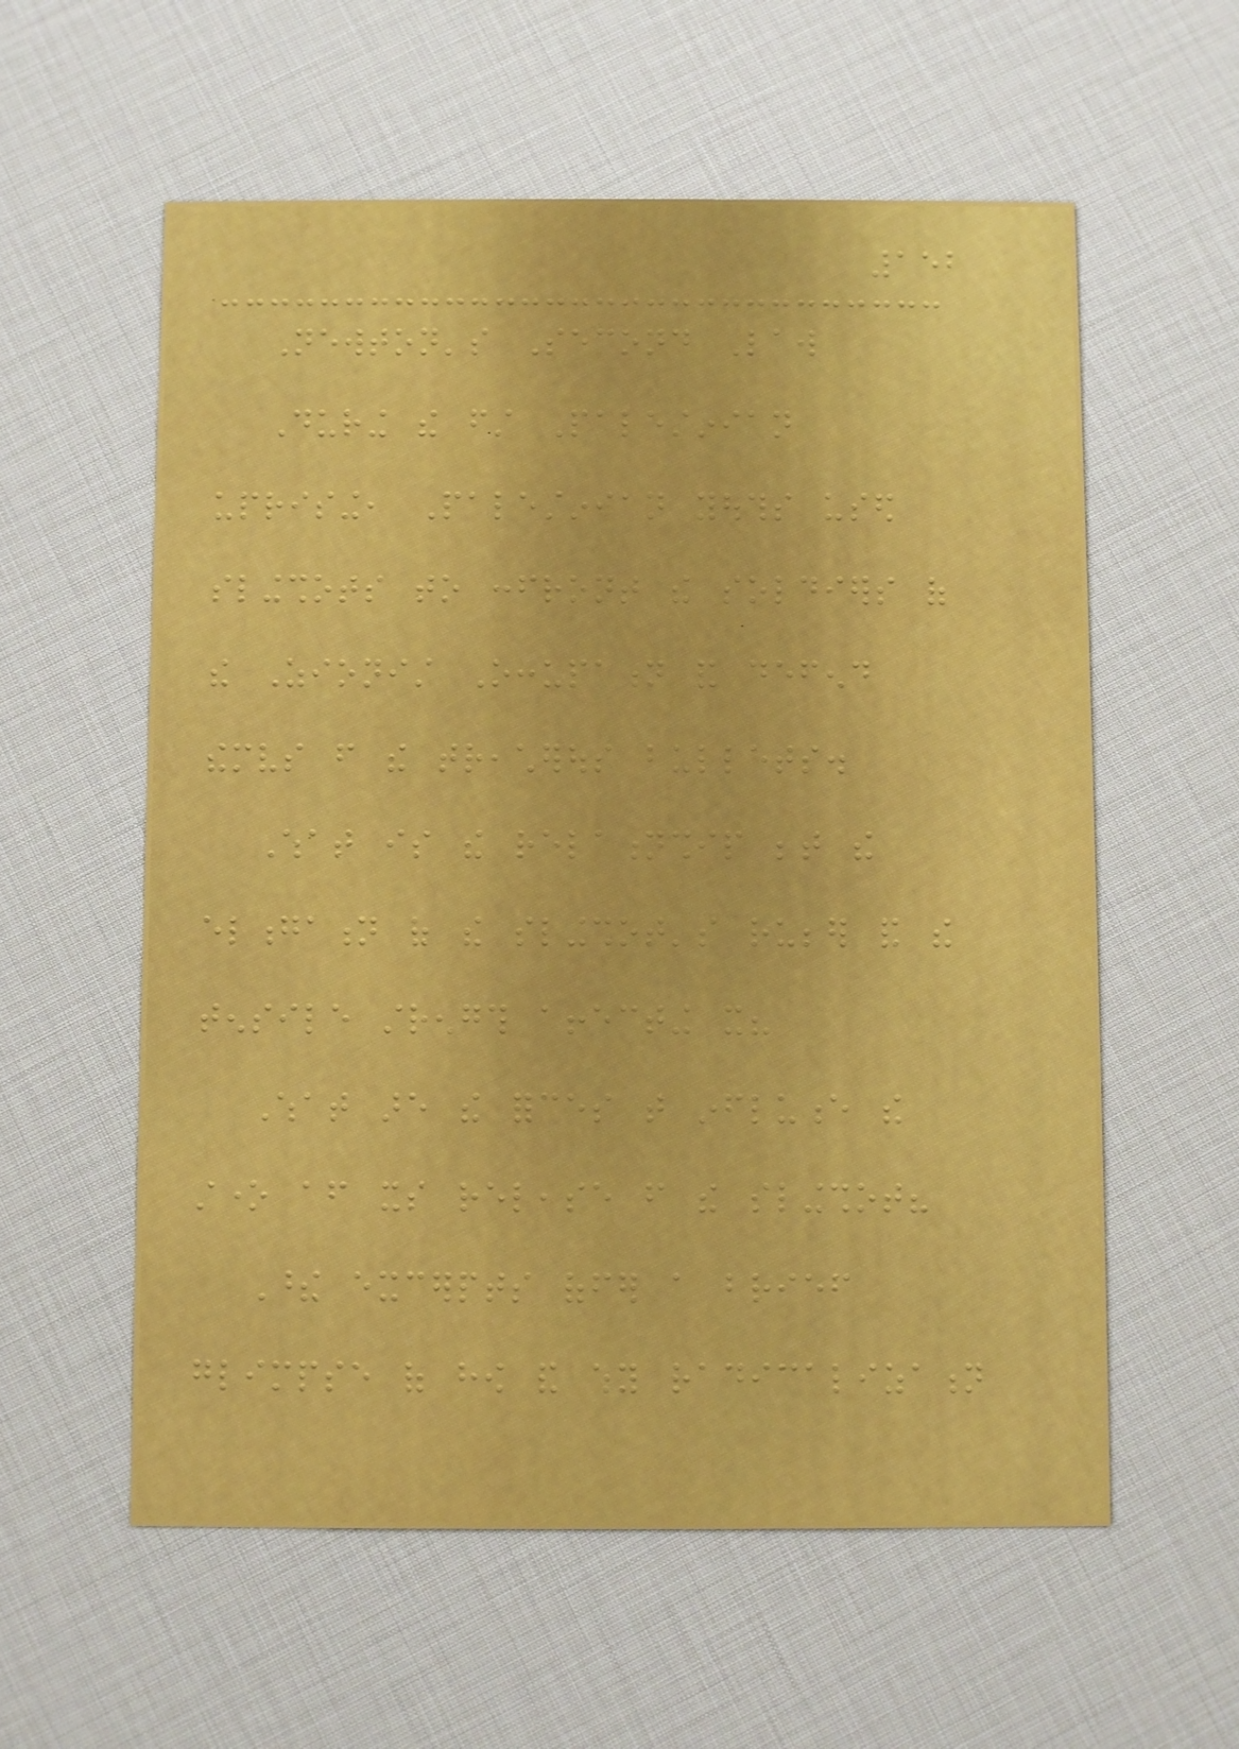152
Newton's Second Law
During the first Palestinian
uprising, Palestinian youths used
slingshots to confront the soldiers of
the Zionist Occupation and defend
themselves from the treacherous bullets.
What is the relationship between the
elongation of the slingshot's rubber and the
tensile strength affecting it?
What are the forces that influence the
stone after its release from the slingshot?
These excerpts offer a brief
glimpse of how and why radicalization
